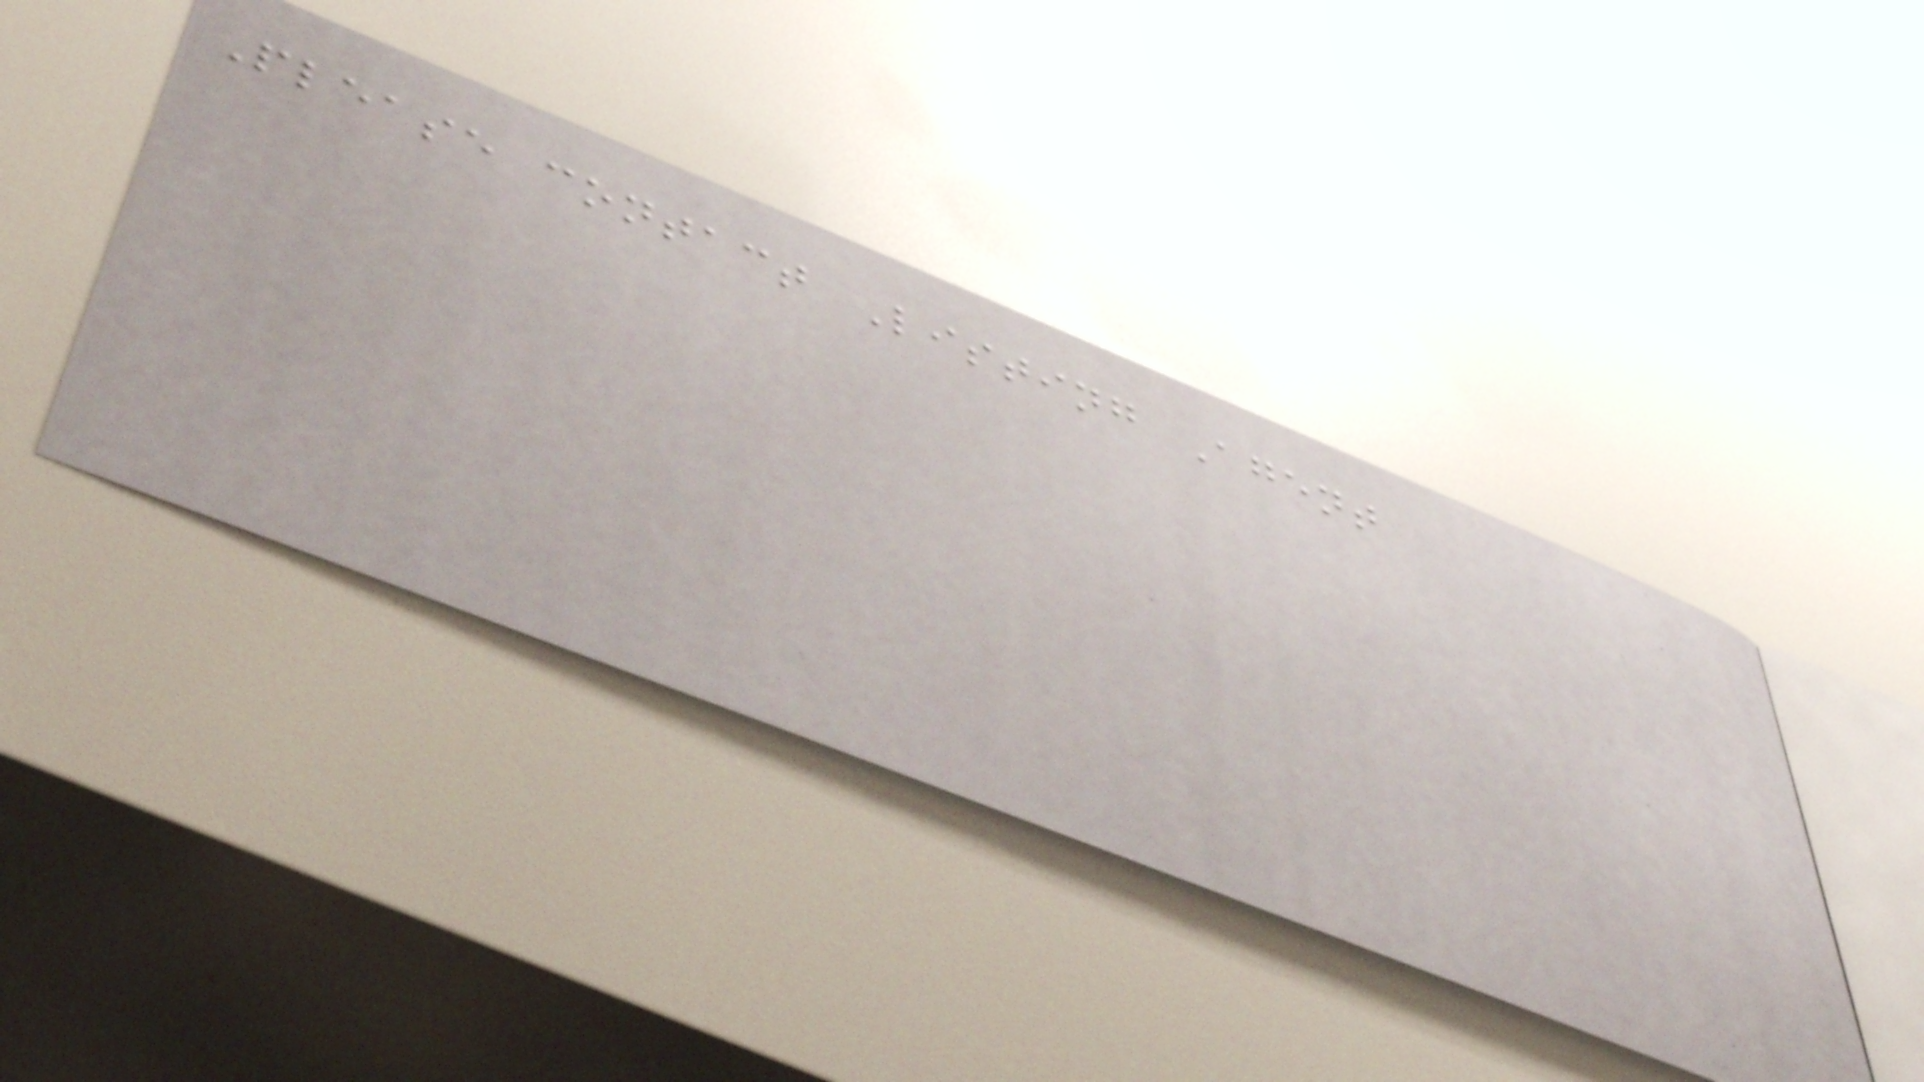Please contact Listing Agent
